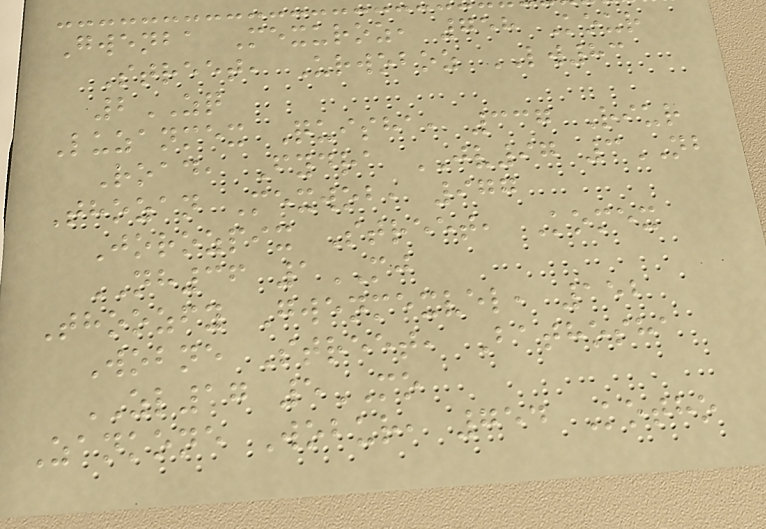Gwenba Mexuroz, 758 Kour
Street, Urwoboz LW83
2ZQ
Luzanmex Quisha, 337 Riur
Road, Fydra JV97 3NB
Thozan Mexwob, 977
Jorozpix Street, Komex
NH36 1MJ
Thoozfy Gwenmexvel, 152
Wobne Street, Bathosha
ZL17 5MO
Zankone Wobur, 754 Kotho
